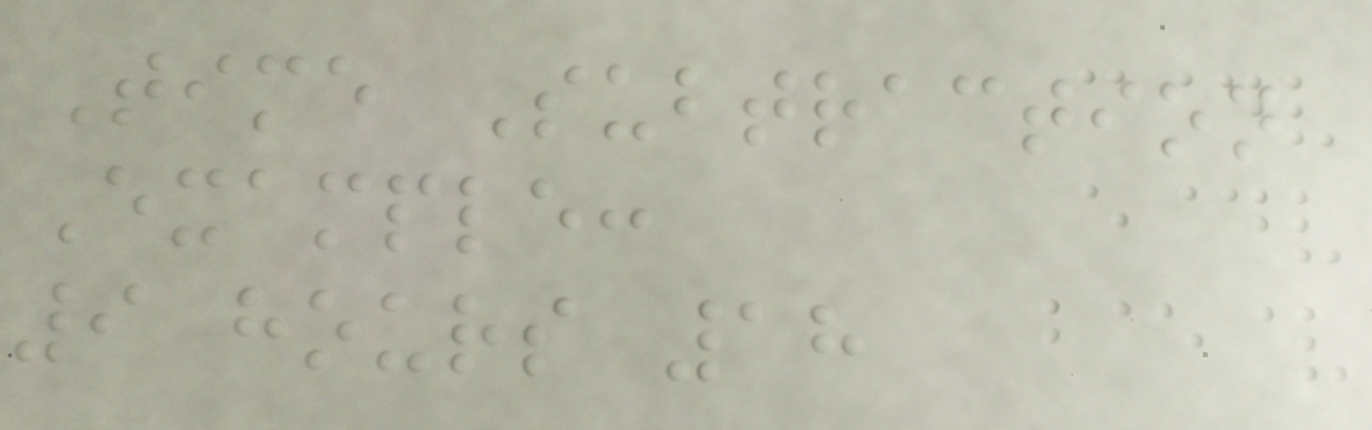Time Subtraction
Example:
9 hours 18
